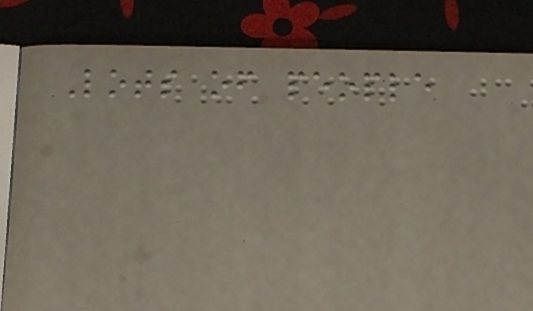Lots of people
